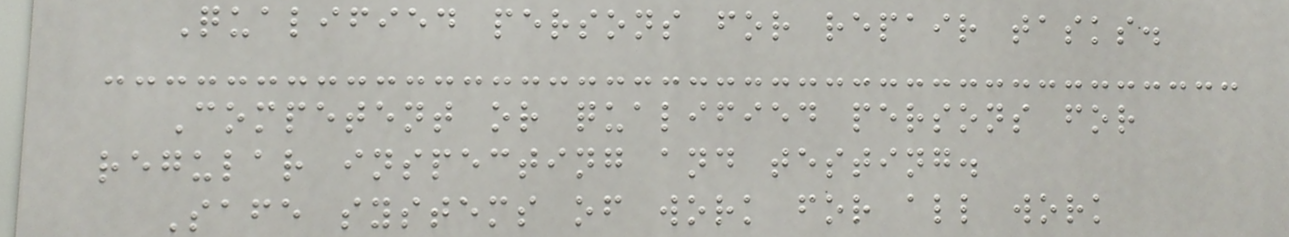Qualified persons for repair tasks.
Competent or qualified persons for
regular inspecting and testing.
Safe systems of work for all work
